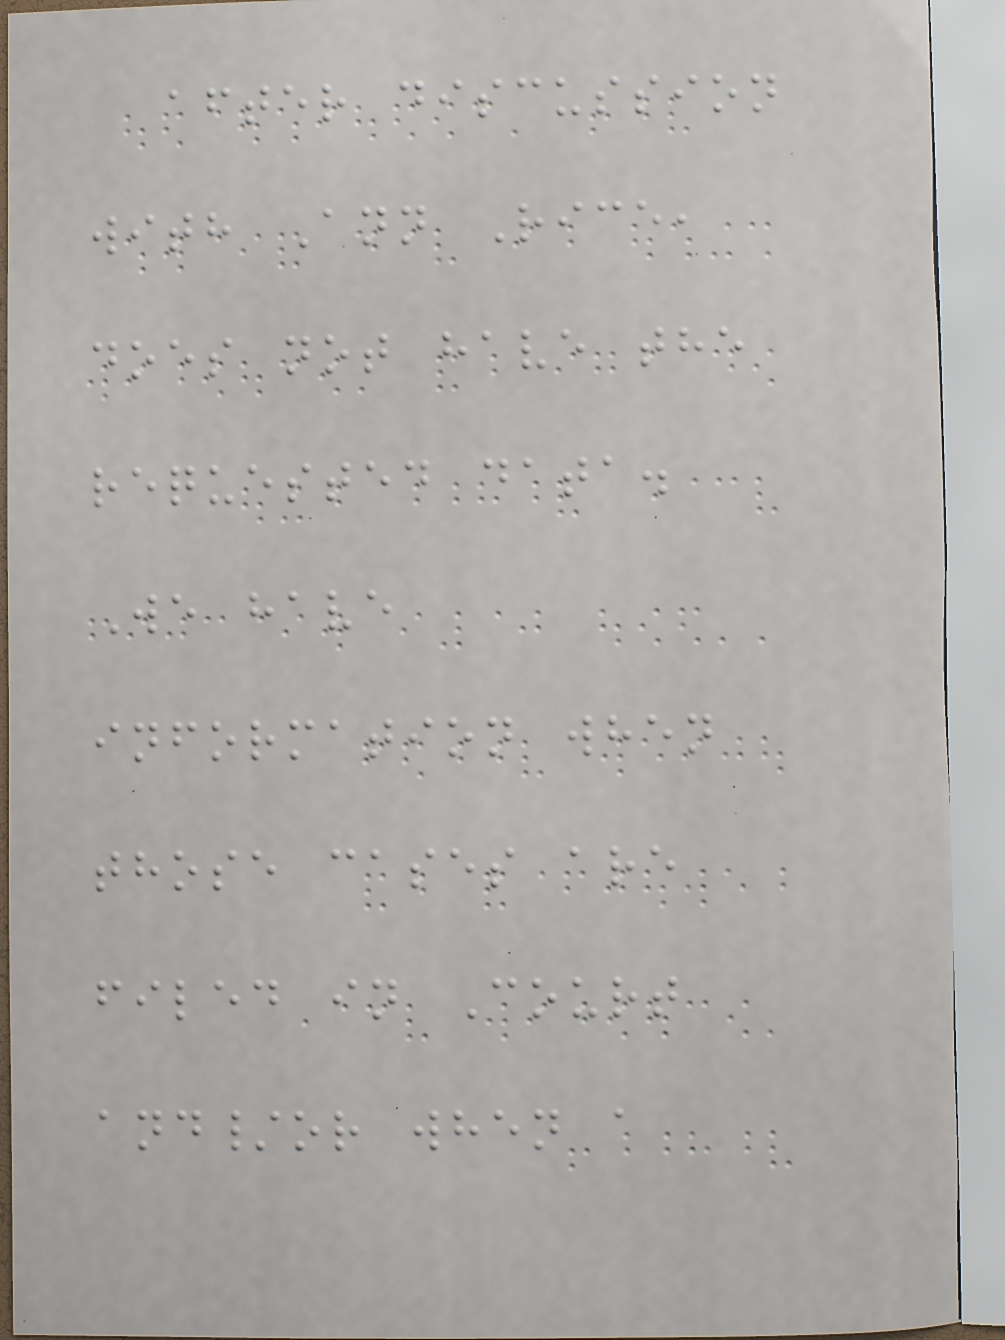after discussion
with Ann Rice,
does not have the
requested data.
We have
information when
those cases are
filed in Court
and/or when a
